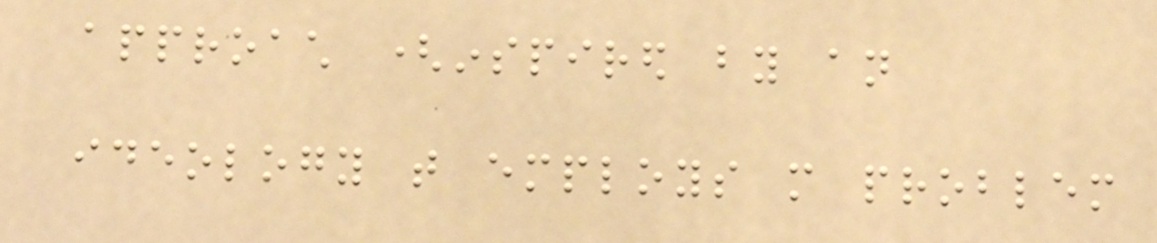approach (inspired by an
ideology that employs more problem
